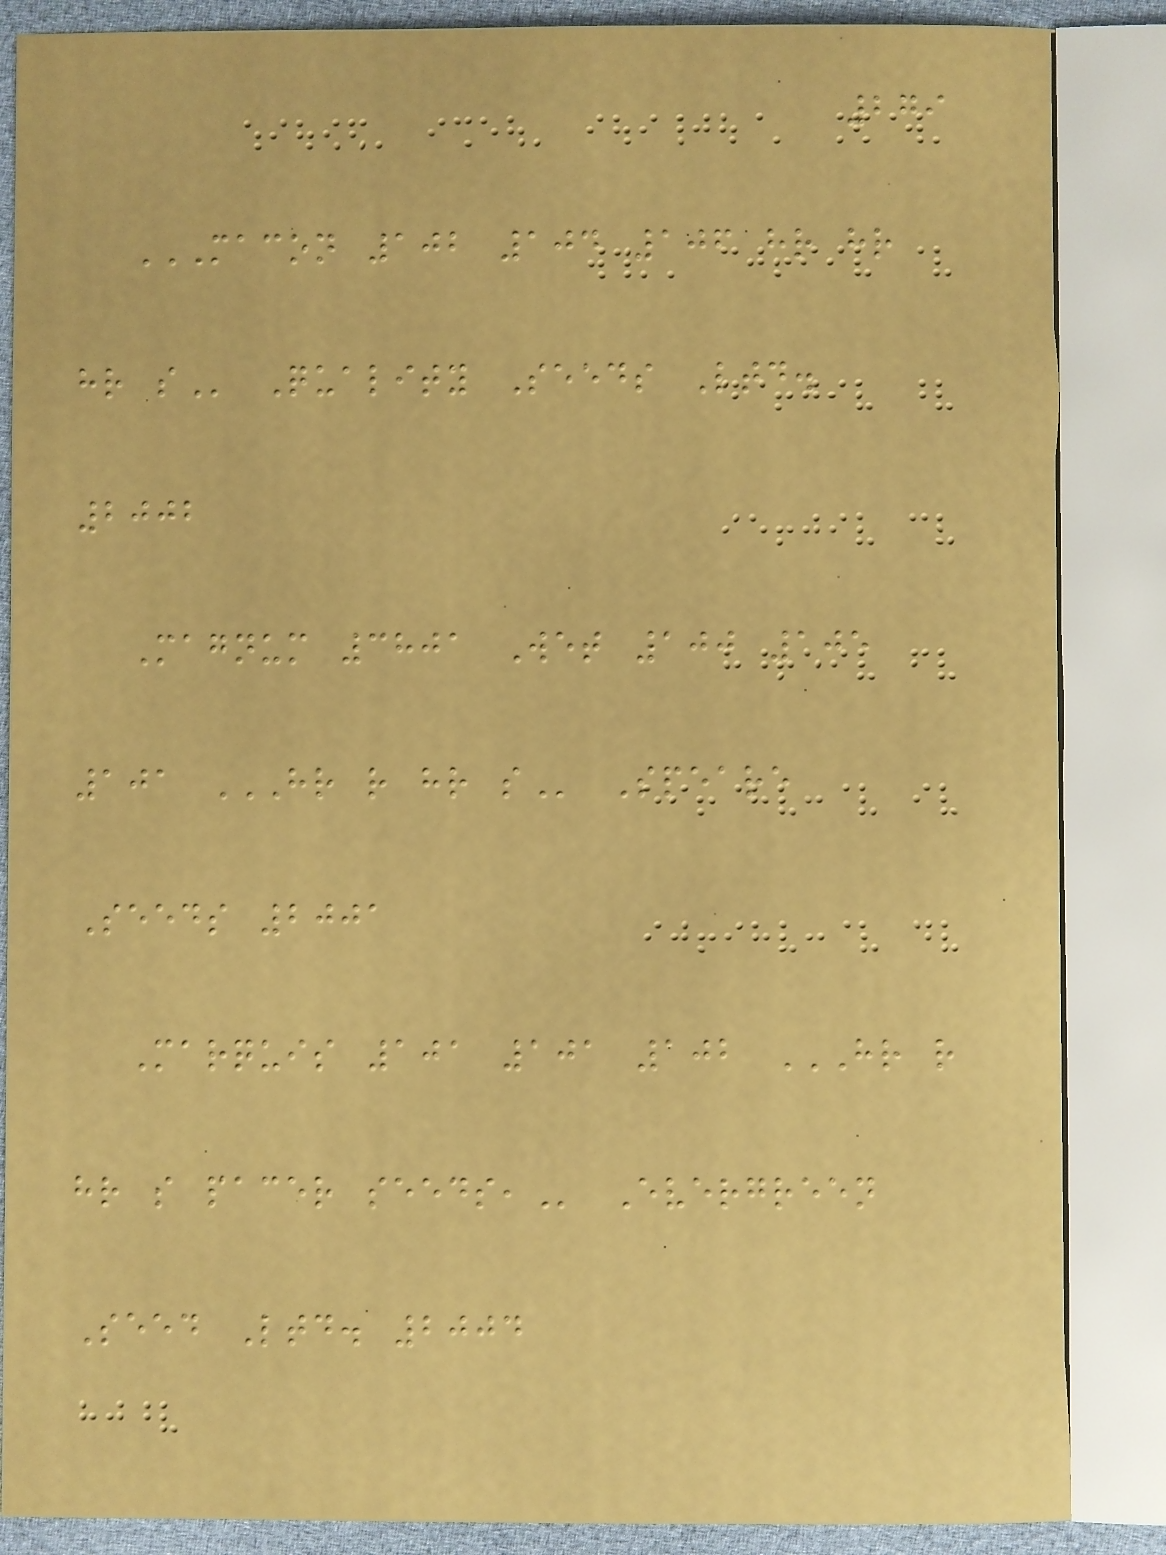279
MACON 102 104 106 HR HR
HR S Quality Seeds Ltd.
2002
Magnum 3801 Wet 100 105
101 HR R HR S Speare
Seeds 2001
Marquis 101 101 102 HR R
HR S PACER SEEDS, Evergreen
Seed Ltd. 2004
